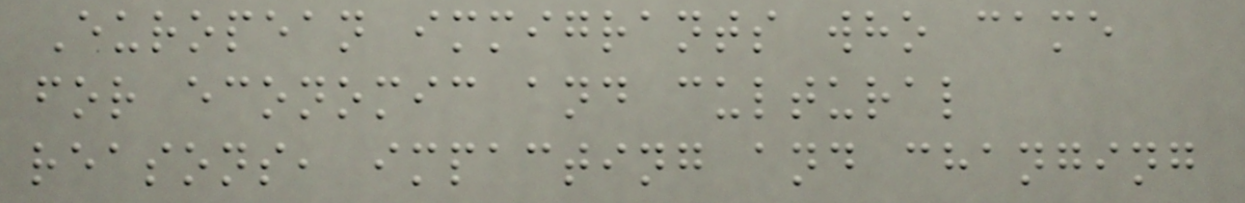European immigrants who came
for economic and cultural
reasons, impacting and changing
